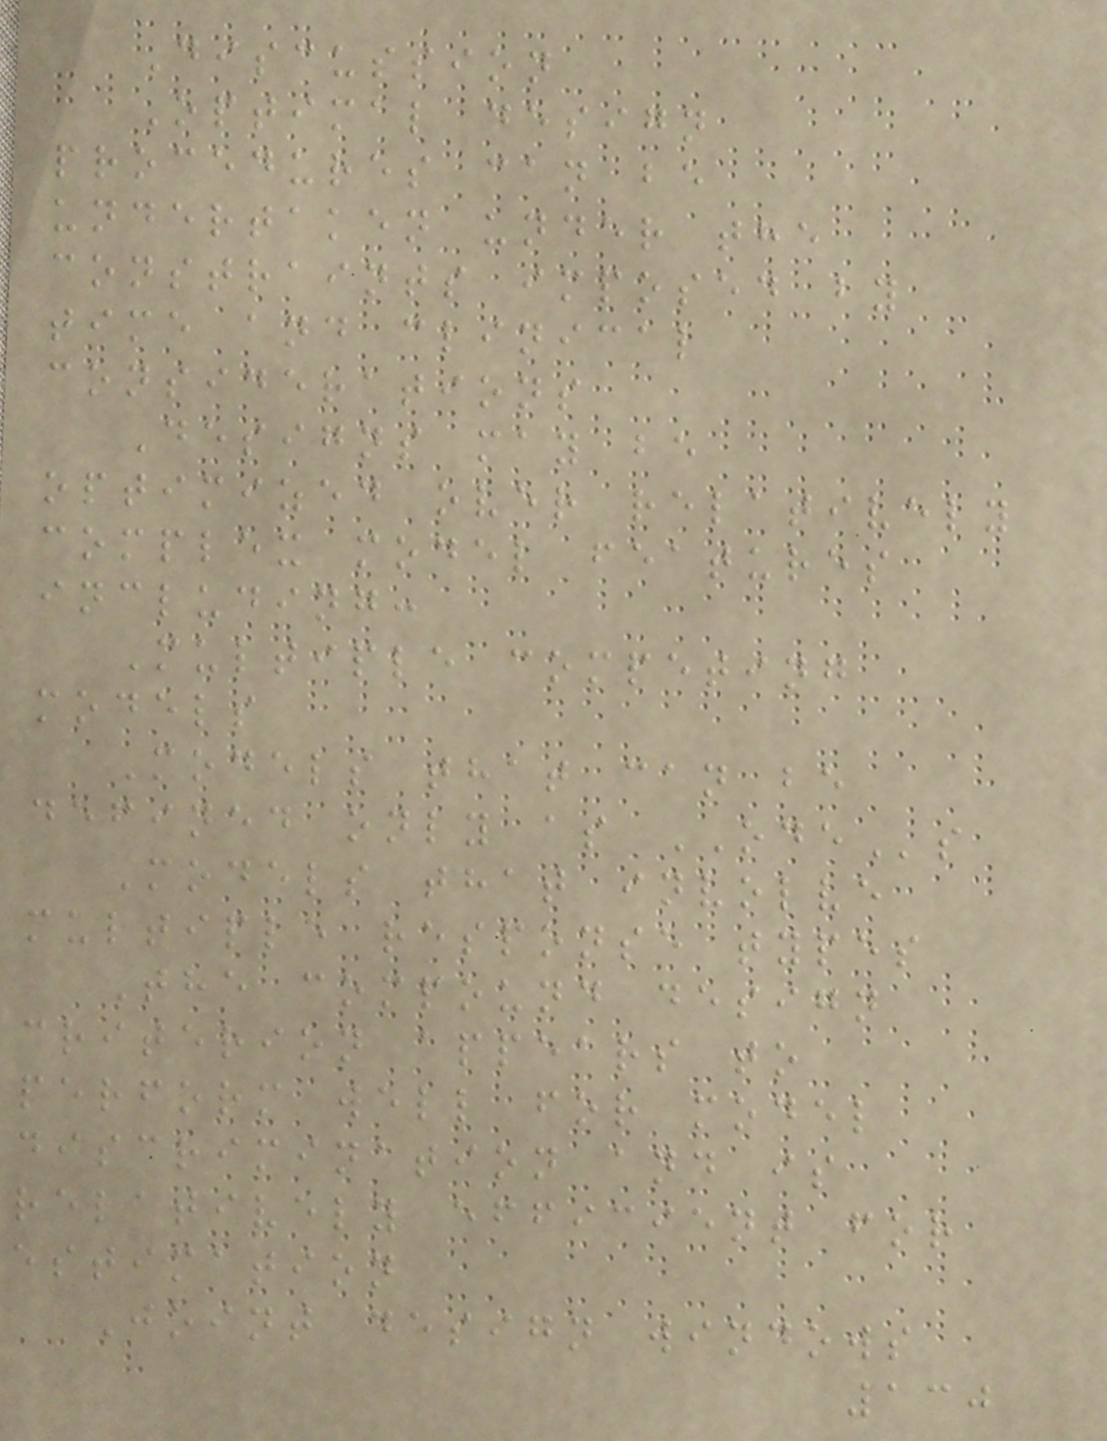Discussion
Optimal design
procedures can be
undertaken under the
constraints imposed by
time and clinical
considerations
Designs may be
optimized over relatively
complex model features
including:
Multiple competing
models
Models that can be
defined only as ODEs
Models that involve
multiple response types
The compound design
criterion appears to
perform well for model
discrimination and is
relatively efficient for
estimation
Joint design windows
130
